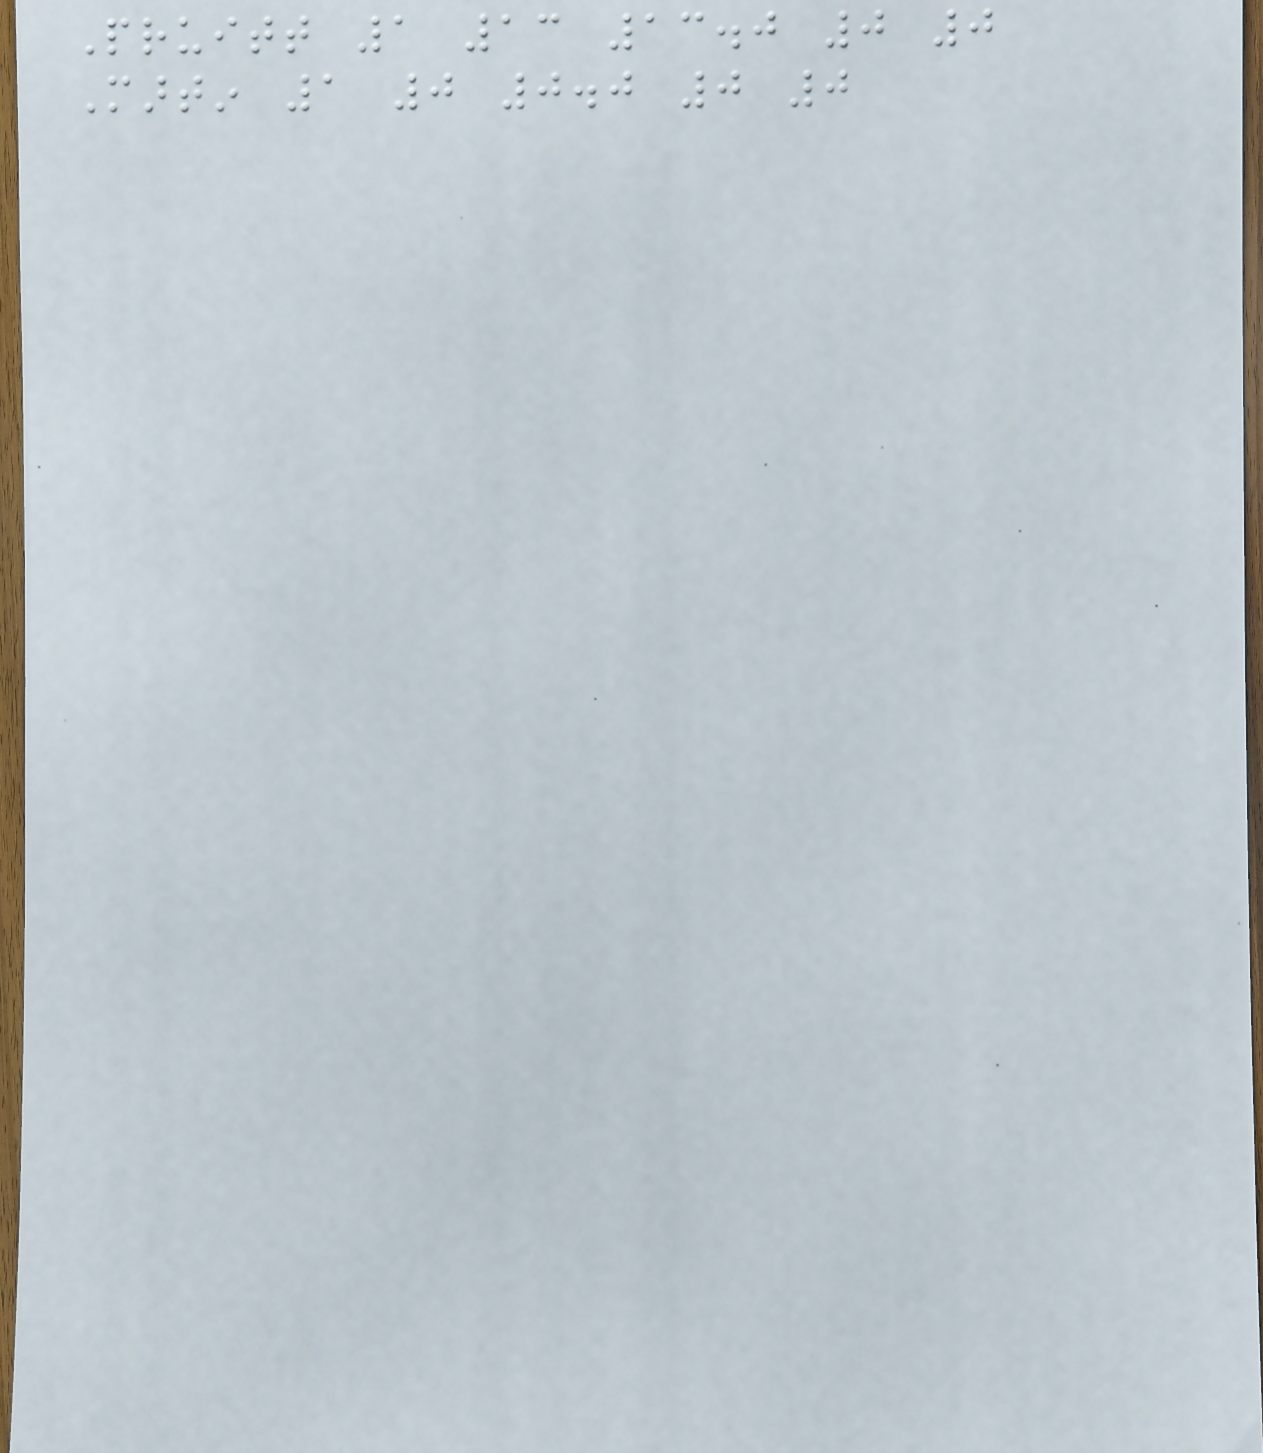Pruitt 1 13 13.0 0 0
Martin 1 0 0.0 0 0
